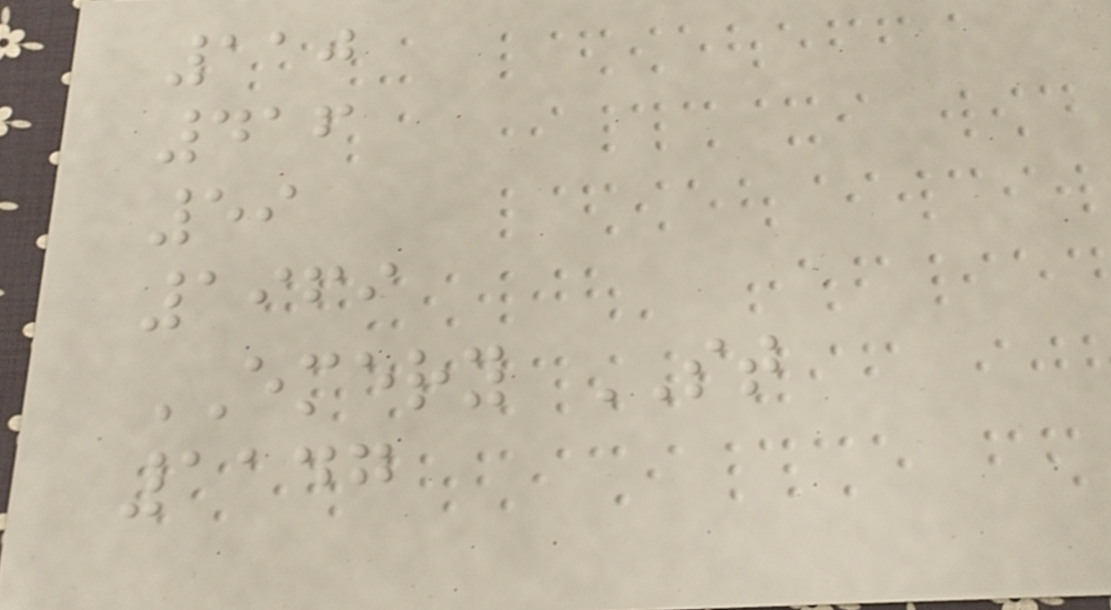110
416
59
1969
EMERY ST
1147
